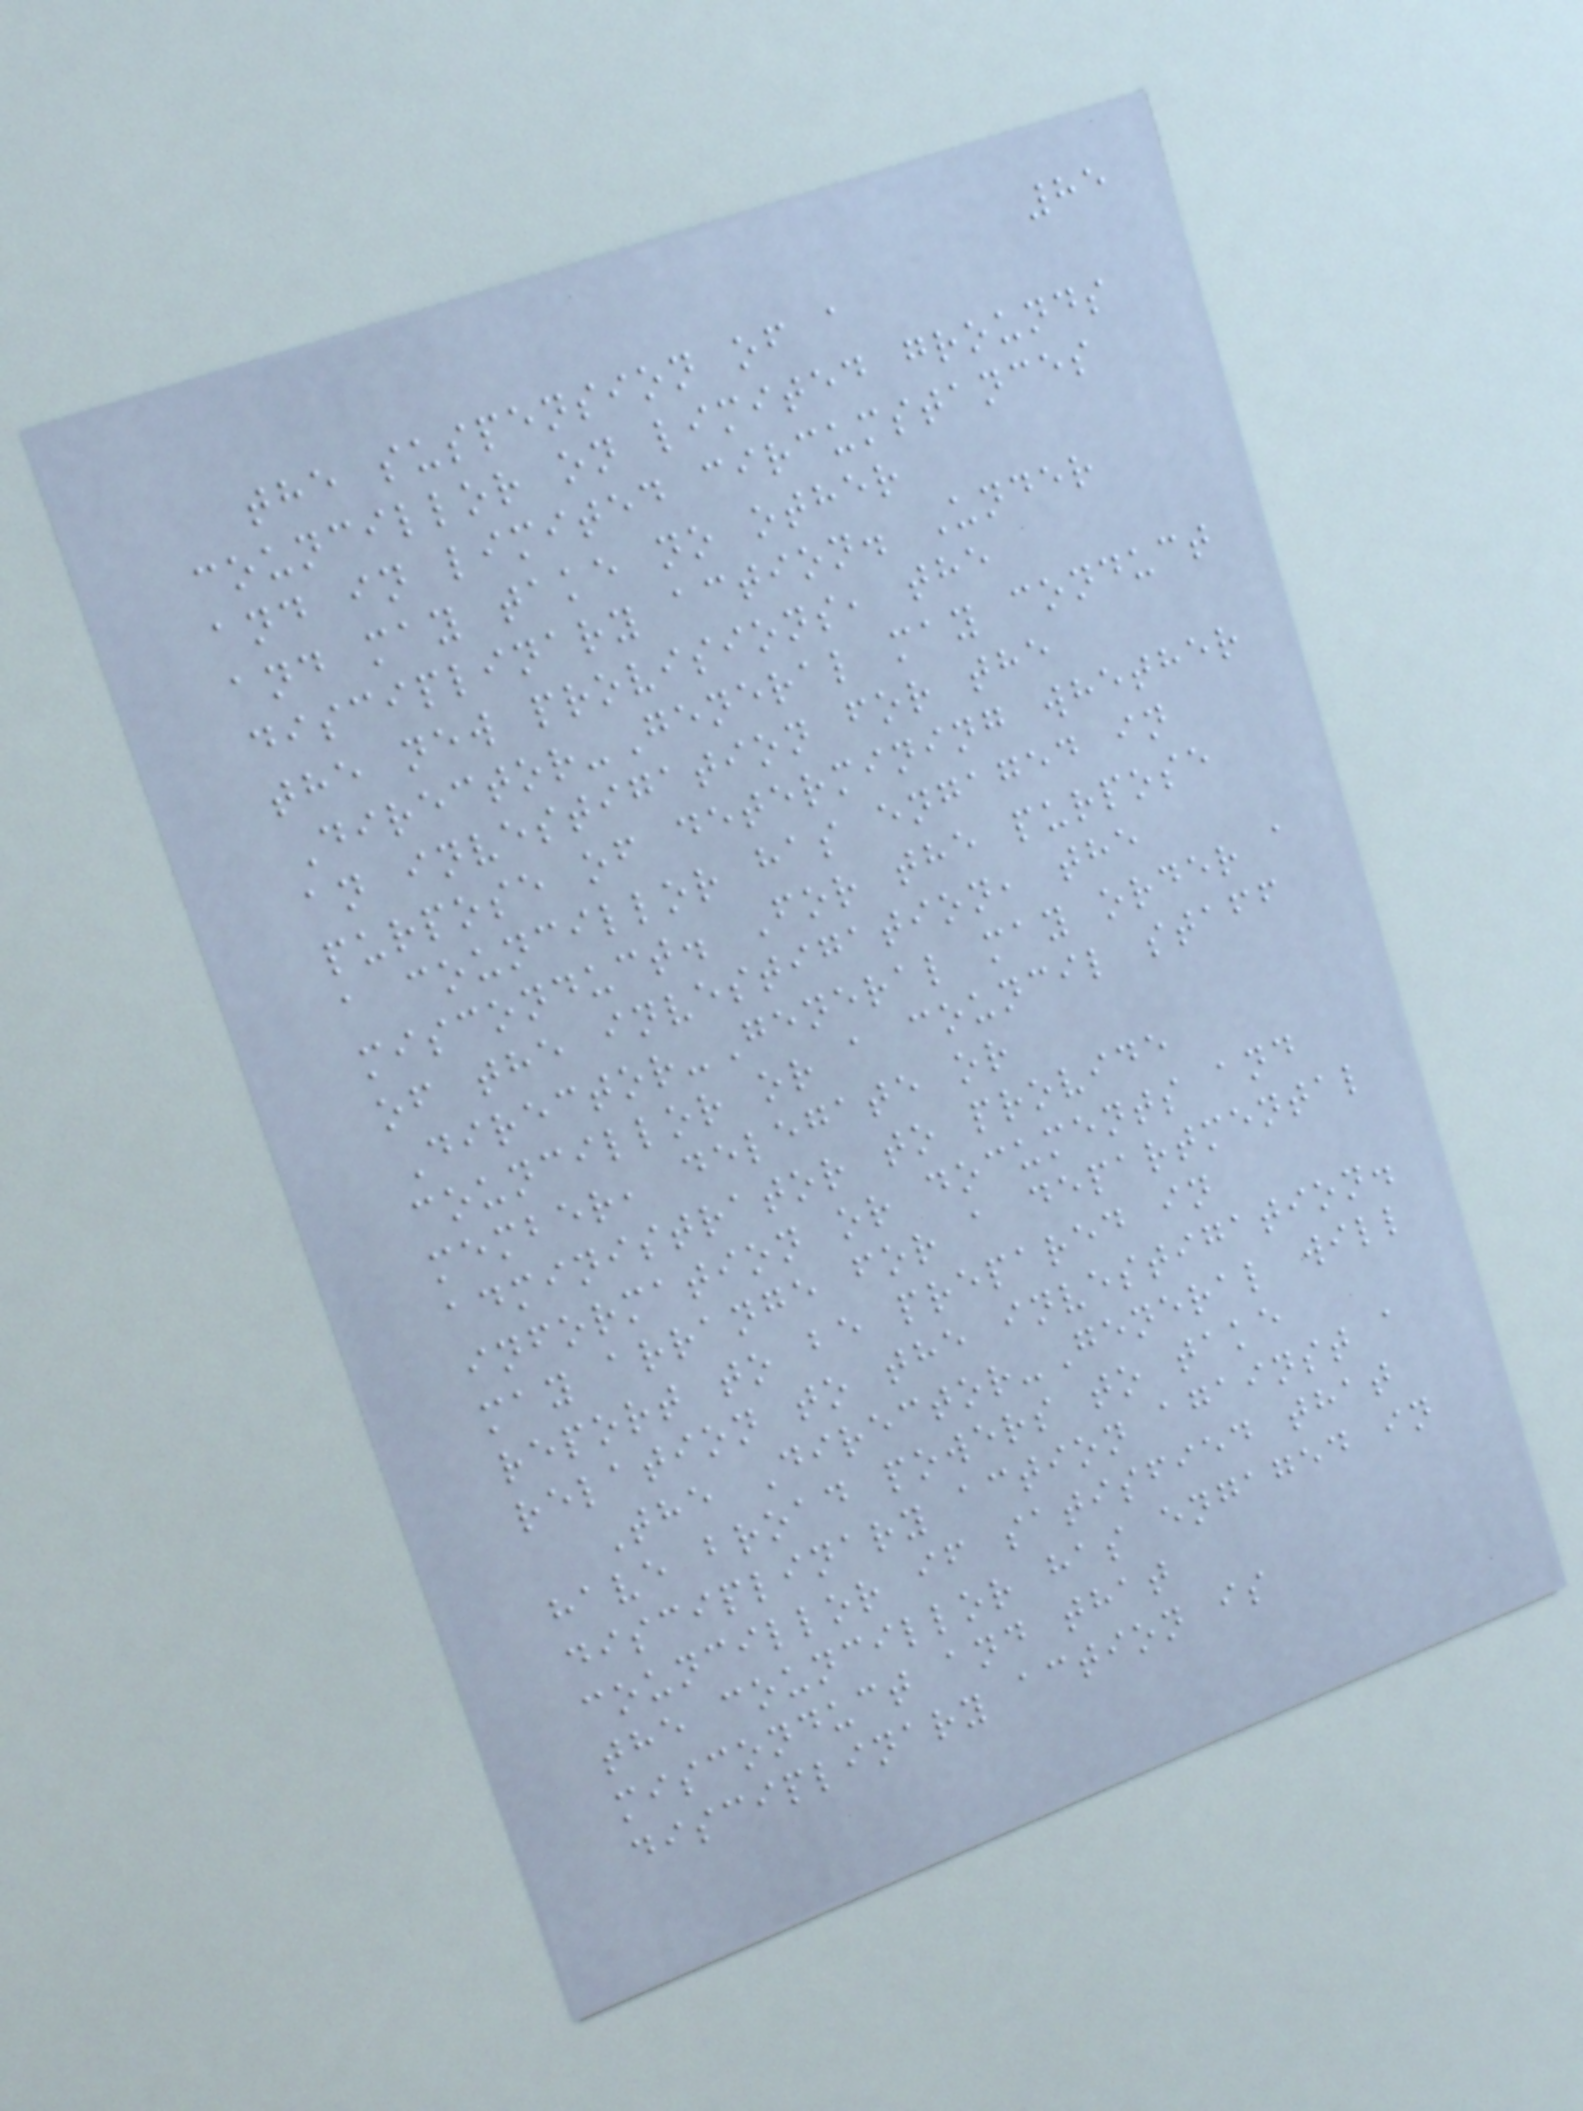85
the suspension of a
councillor on limited grounds
and in limited circumstances
and may take no other
disciplinary action. Under
the new provisions, the
Director-General may conduct
an investigation for the
purpose of determining whether
a councillor has engaged in
misconduct. For the purpose
of the investigation, the
Director-General may order a
councillor or a council staff
member, delegate or
administrator to provide
information or documents and
may arrange for a departmental
report to be prepared in
relation to the investigation.
The Director-General will
have broad powers to take
disciplinary action against a
councillor if satisfied that
the councillor has engaged in
misconduct and that
disciplinary action is
